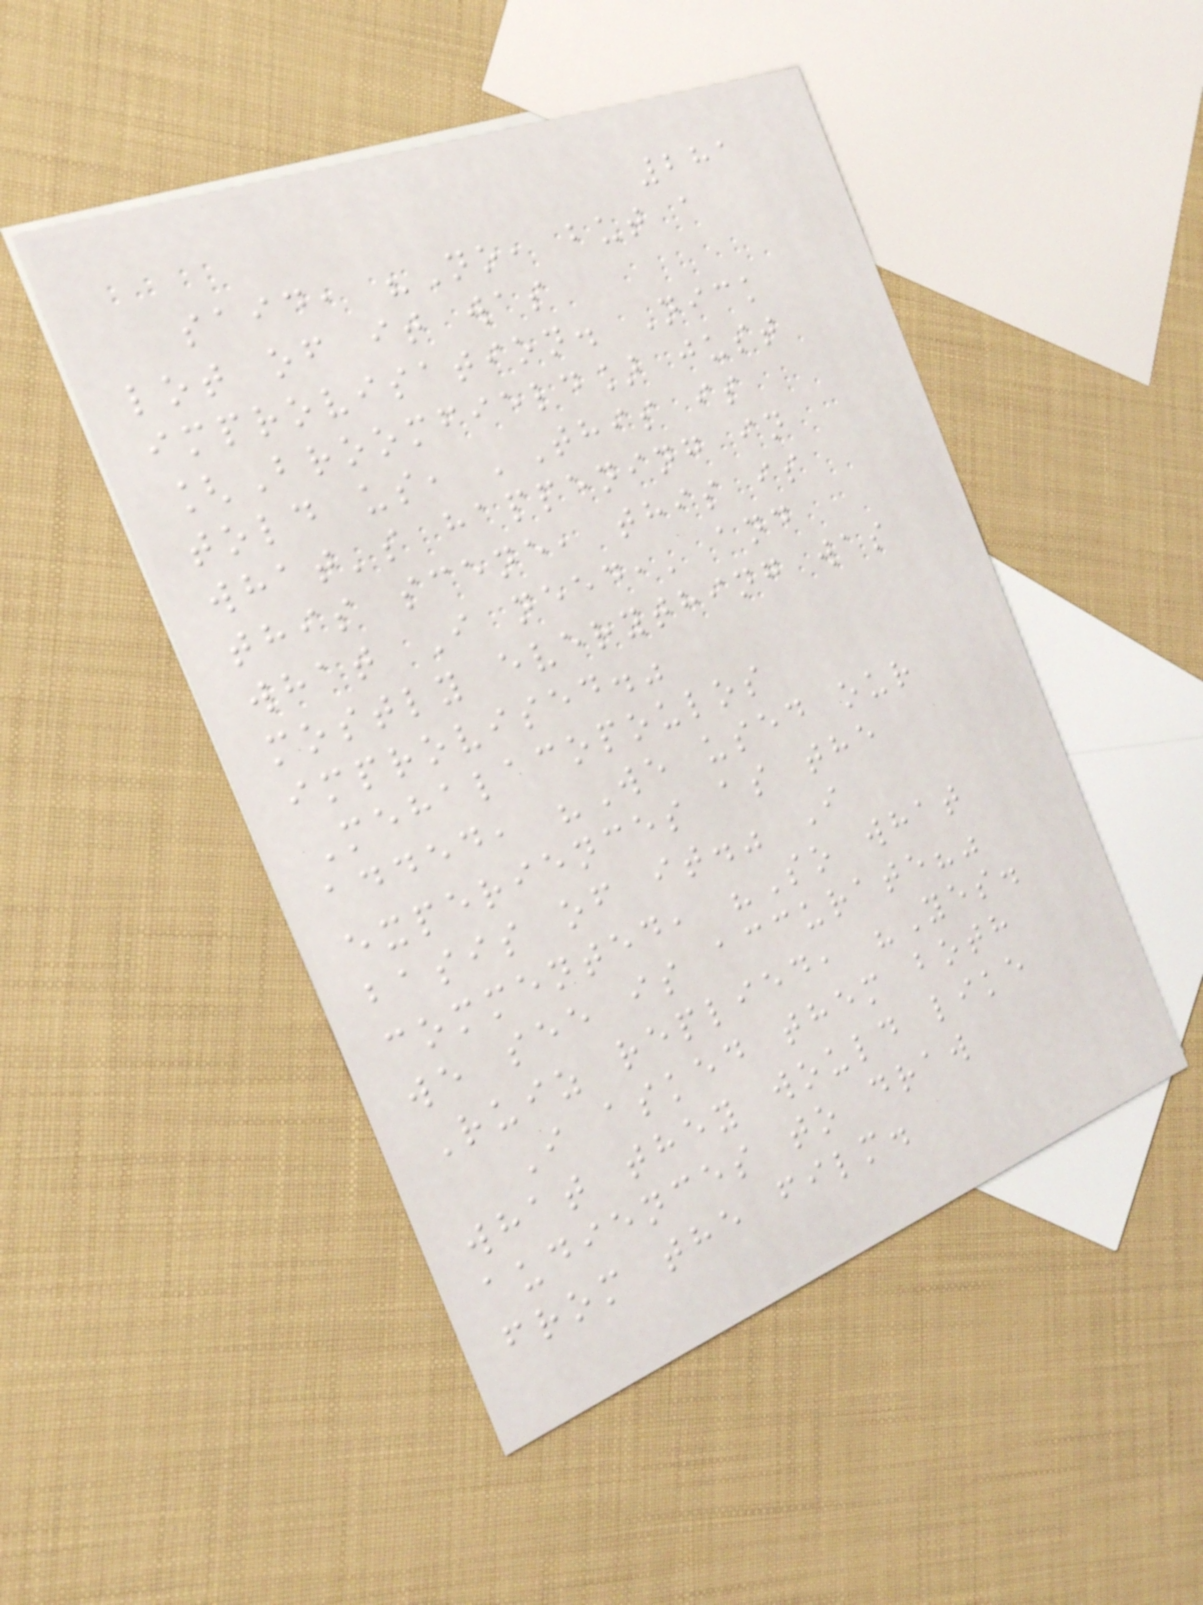281
said, "No, but a
lot of it was
improvisation. Nick
[Broomfield] just
told us, 'This is
what's happening in
this scene, this is
what I need,' and
mostly everything was
improvised."
Mehalacopoulos
added, "We used our
experiences as the
basis of it." I
commented, "So what
we see is accurate?"
Ruiz replied, "Yes.
I asked them both
what they would like
audiences to draw
from the film.
